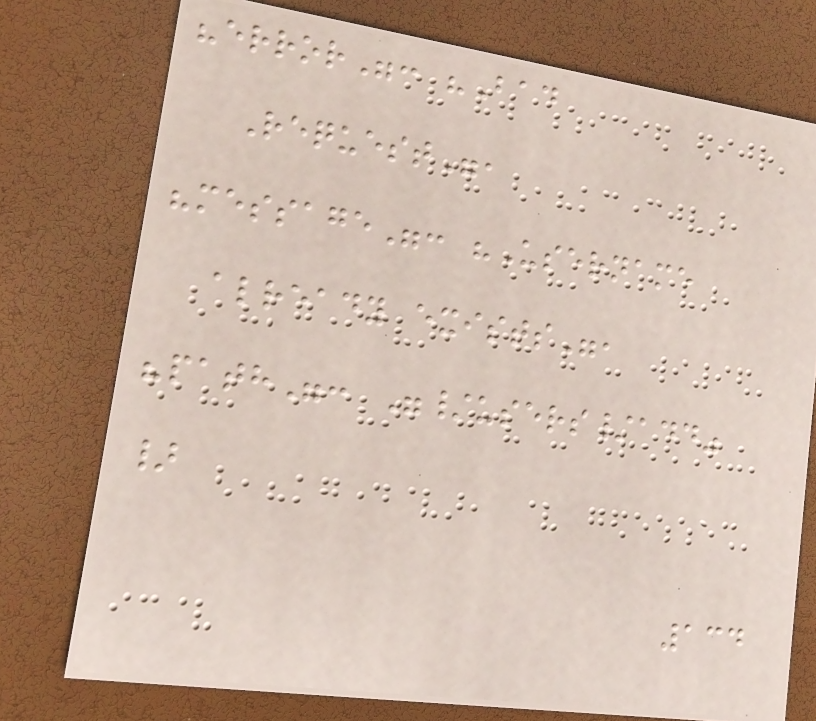"error": "Bad
Request",
"message": "Username
already exists",
"path": "/users/add"
}
134
